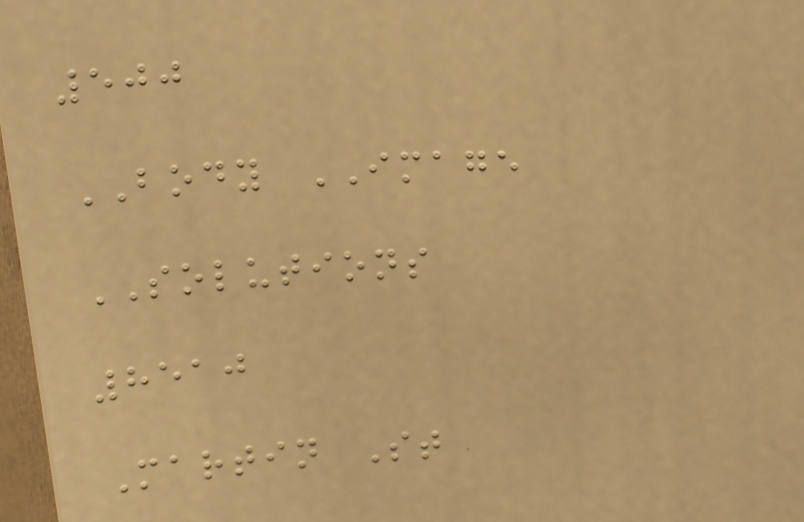500
BODY IMAGE
SOLUTIONS
8510
Martin St
